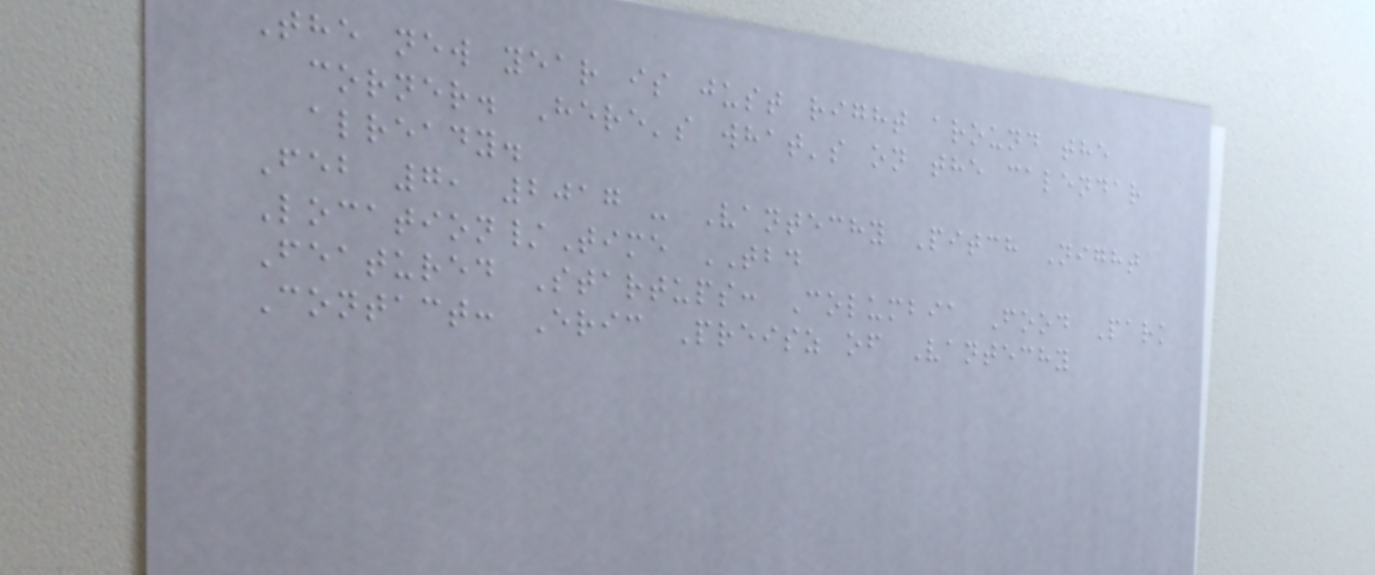The new year is just right around the
corner. Here's what's on the calendar
already.
Feb 7, 2017 - Vantechy Pitch Night
Location/Time TBD
Featured Startups: Columbia Food Park
Contact: Eric Preisz of Vantechy
